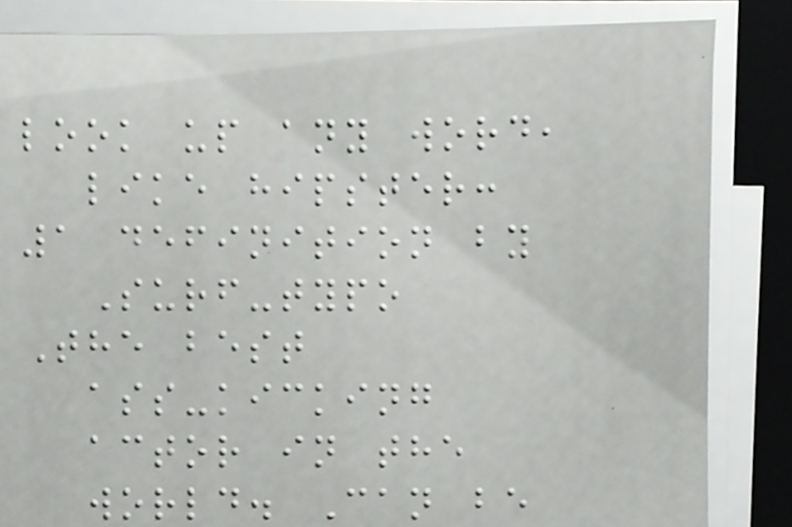look up any word,
like hipster:
1 definition by
Surf-typo
The best
ass-kicking
actor in the
world. Can be
